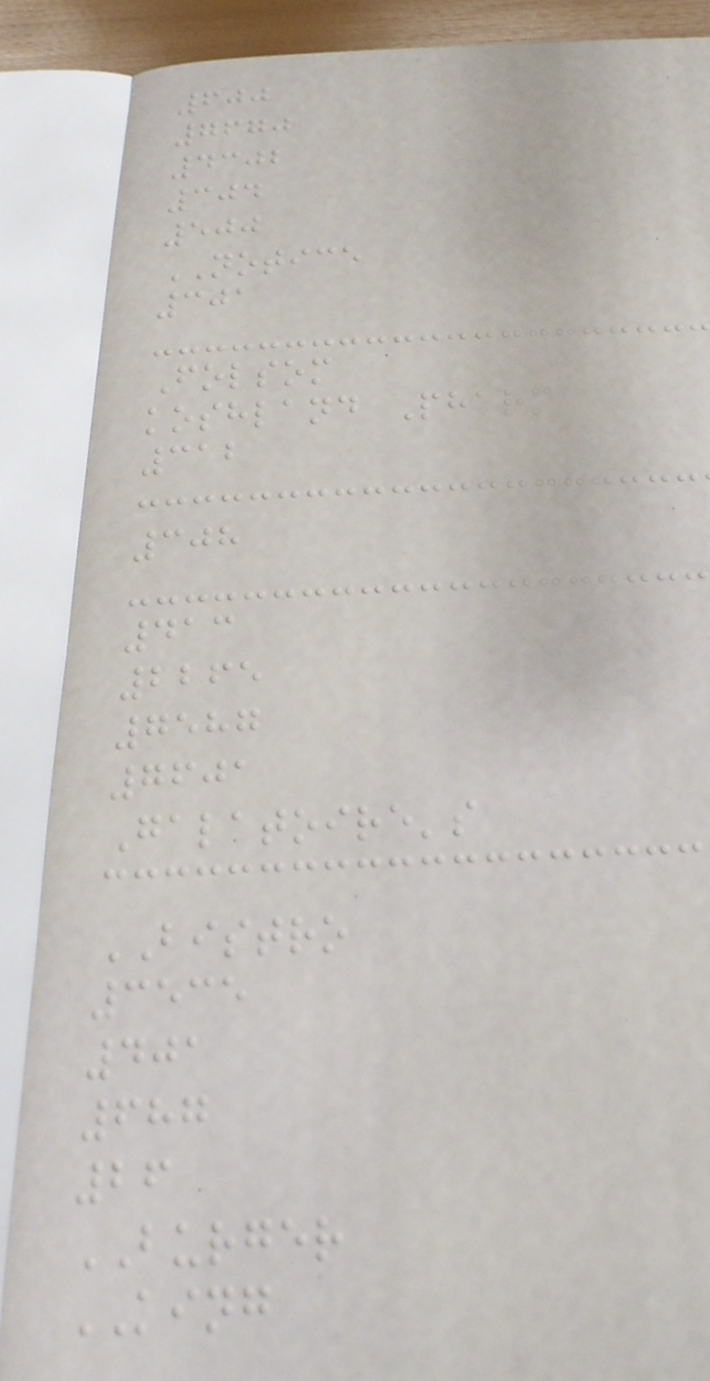600
7670
4302
304
500
NOTICE
301
Folsom
koshland Pharm
312
308
413
2265
7587
7601
Galatoire's
BISTRO
3535
401
687
26
BURGER
KING
